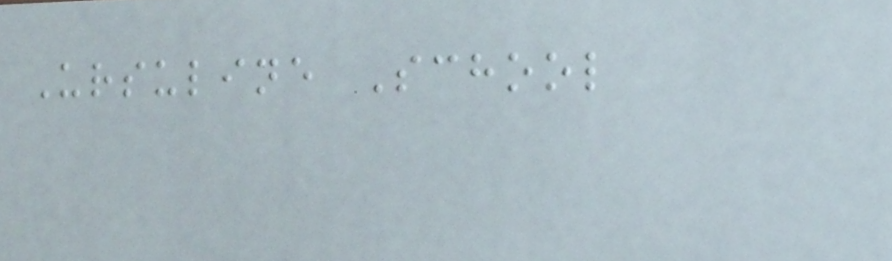Ursuline School
